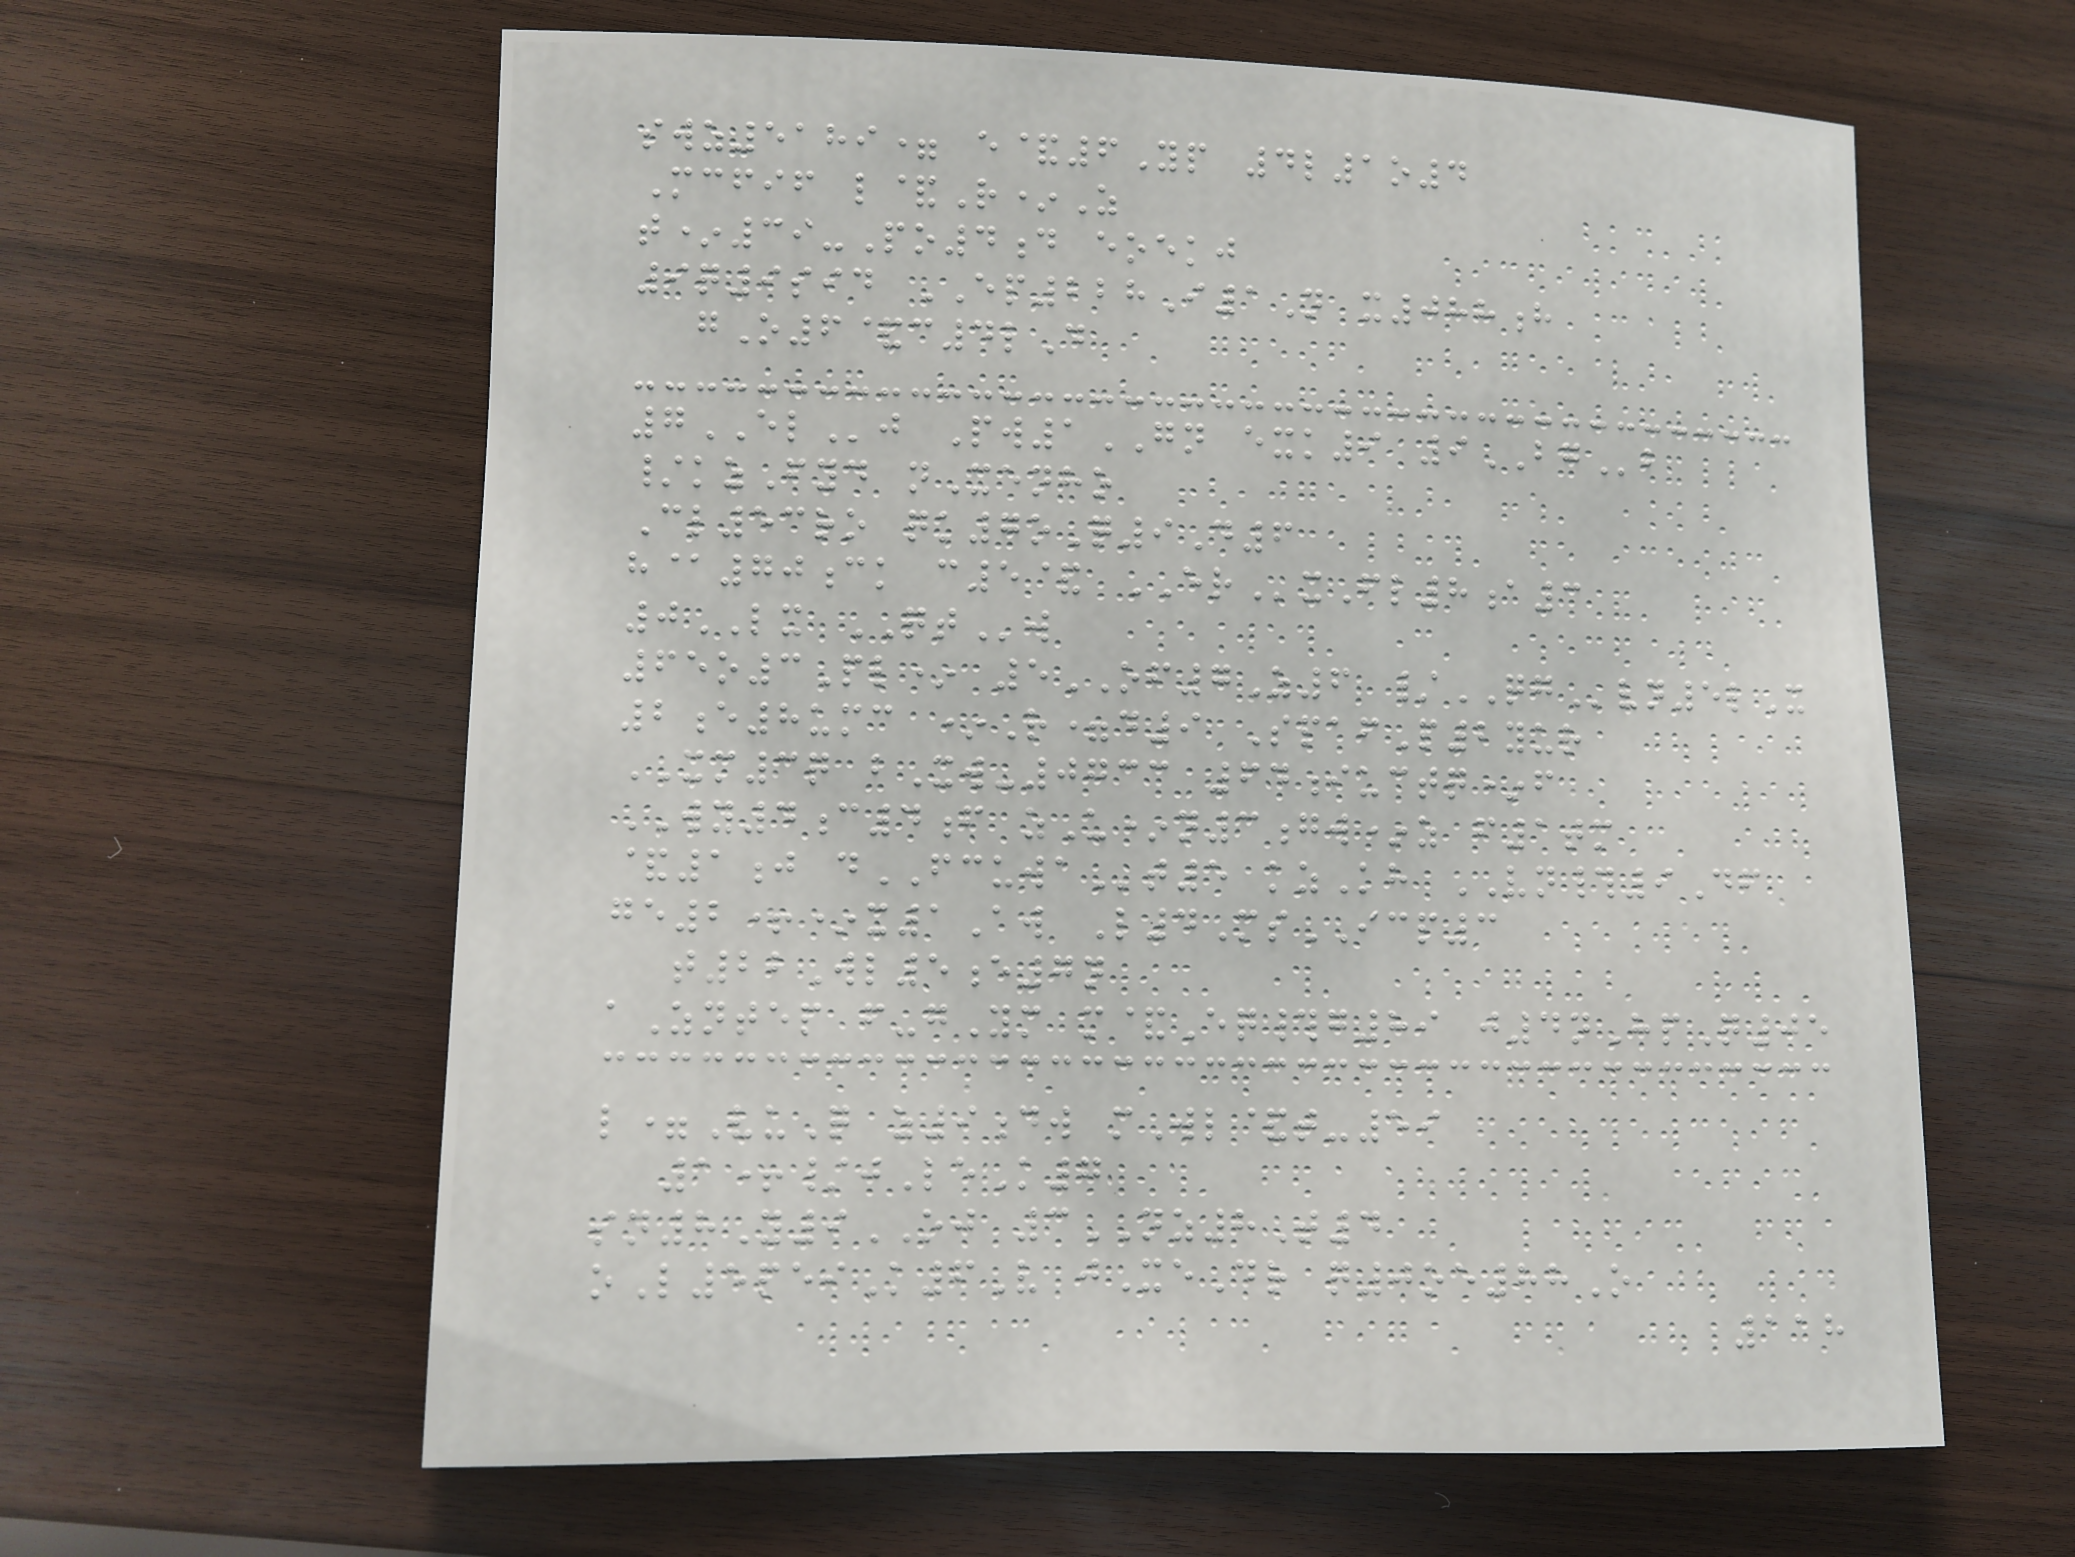swz5189= e&6Yp 4l1o4
Mcfif l&R*Z
t*39-Po4d eoekj
9q9sid EP228I1N x088h
gO6&c4lD
7ELj Pw1GN exk9 9BGb
/kzFyd nXenho
Cl53ro qk7oQ9D6
h@70ck c5& ERxFl8a3
0LX QTw
65o3Pl* 5OF7Z6 /QGvn5lX
2e8umc *R=d9 SpafP2yur
XM3q bXw-0733 64iuctq*f
WY4c4f zU*n3gw*z f1tm
&1j dFCUWAt5 kzKh VN#9Df
ge2+*x1Aw L4MsICP3
t22Wl5e7n
aZntep f-gYm m&Eq#g89 j4nHpQ05
l=VuQ z9dw mWl&t-59
1+/jLeK7
sn8Y9OJ 3NZ8T4
oL5peiK6V jXeDr q0oe88O
118
